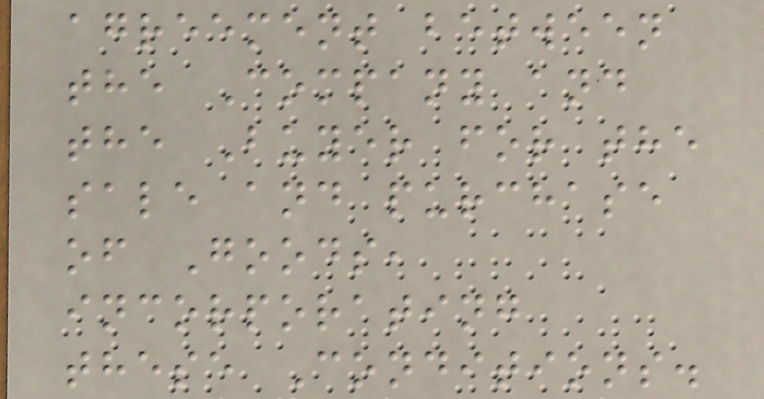agreement between
the Company and
the Buyer for the
sale and purchase
of Goods,
incorporating
these Conditions.
